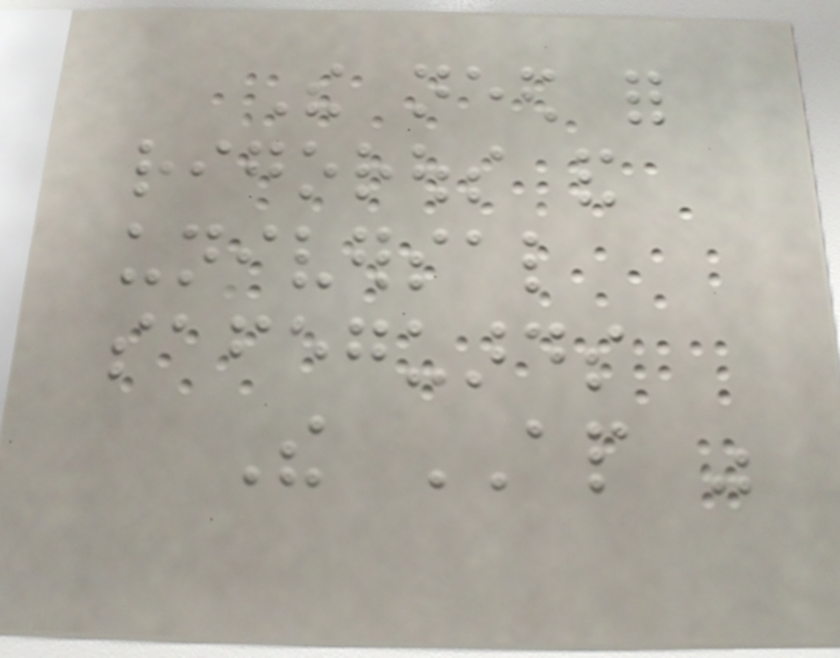The need for
rigorous and
universal
safeguards
The AP was
